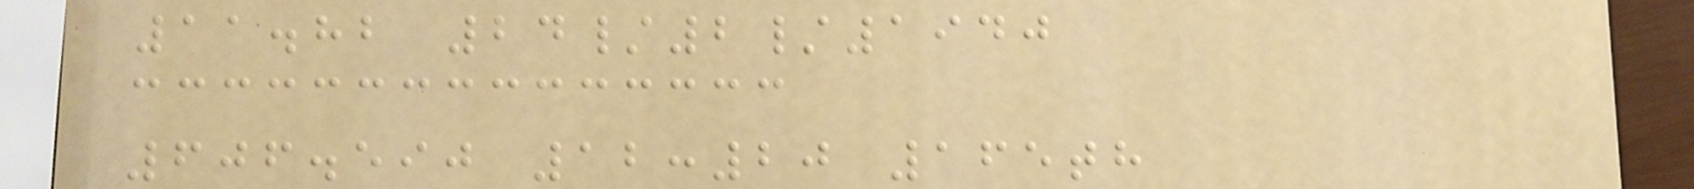11.82 24/2/1940
606.590 12:20 165th
